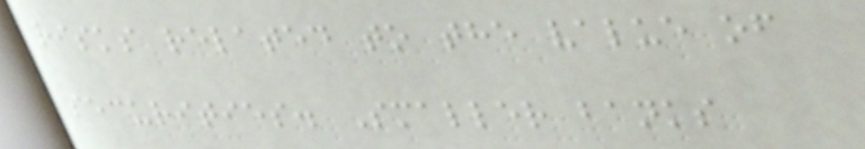risks related to the value of
securities. Smaller banks
